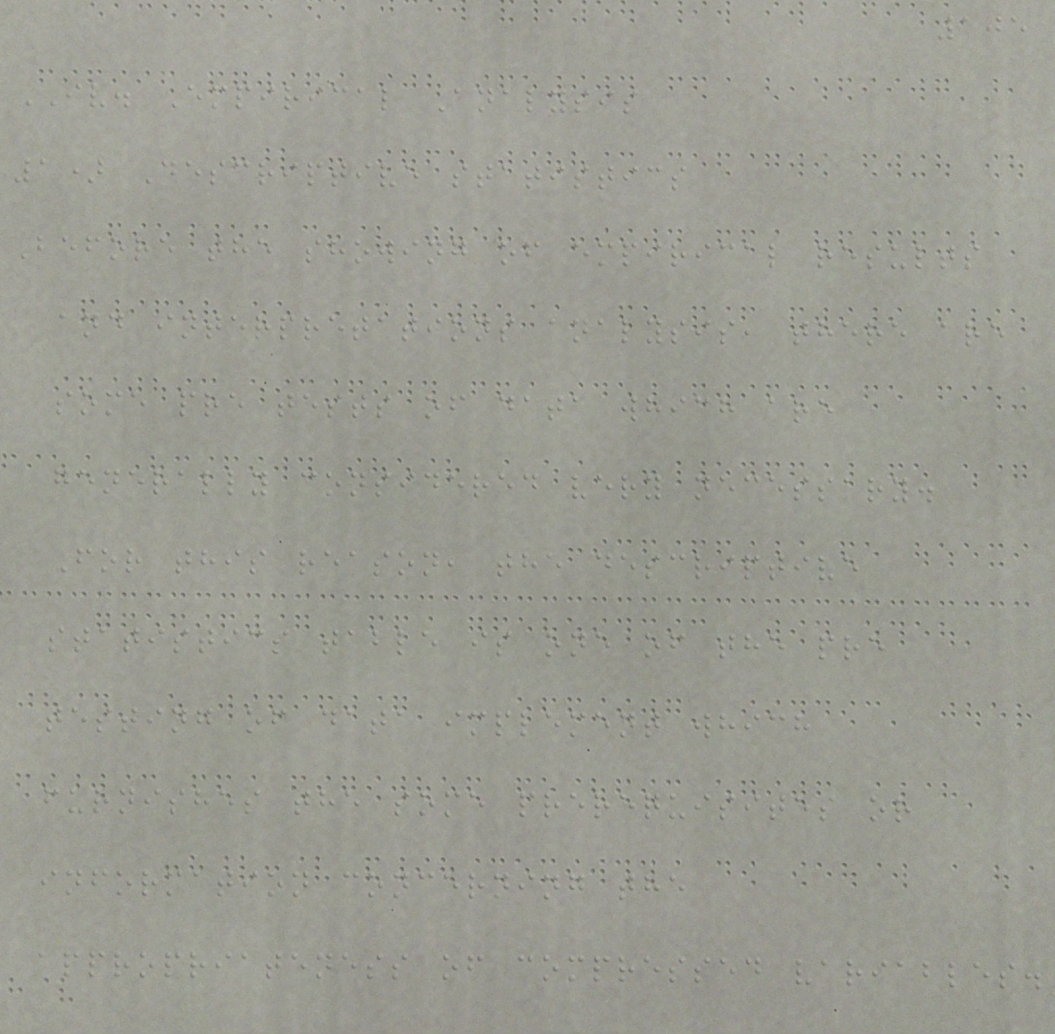105
IV. Empirical Analysis
1) Descriptive statistics
Before the showing of empirical results
and interpretations analysis, there are
some pre tests of data which are
generally considered very necessary.
For this reason, the descriptive
statistics table is one of the pre
testing of data implement which
furnishes the some prerequisites or
information concerning the
appropriateness of compressed variables.
